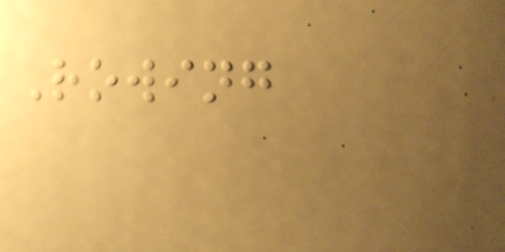Rowing
